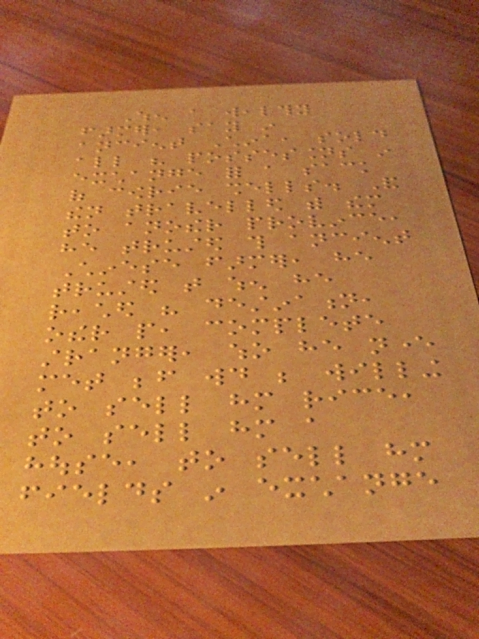When a wealthy
farmer, say in
ancient China, sold
all his possessions in
exchange for a sack
of cowrie shells. And
then travelled with them
to another province,
he trusted this ancient
Chinese farmer, he
trusted that when he
reached his destination,
other people, complete
stranger, who he never
met before would be willing
to sell him rice,
to sell him a
house, to sell him
fields in exchange
